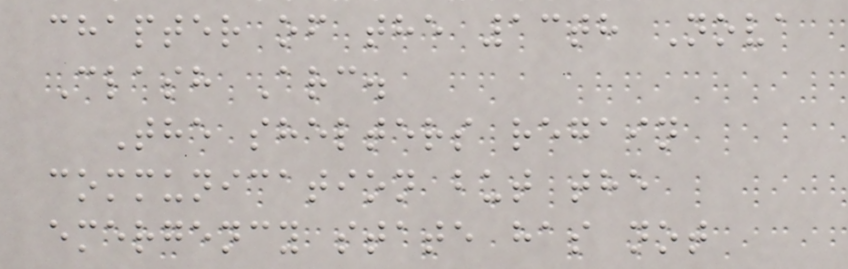chapter of the 13th Nova
Clash Arc.
The shelters regain
communication but the
emergency state has not
